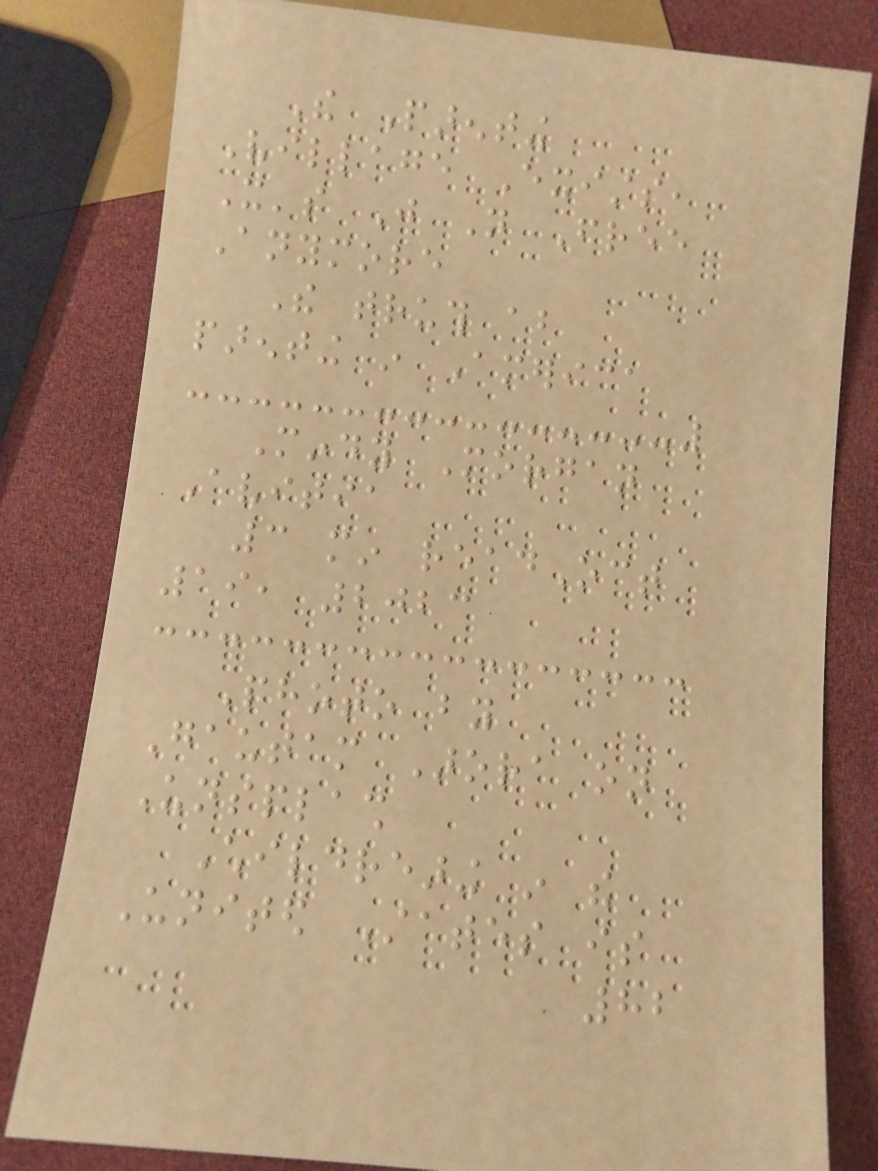The Parenting
Village Exists,
It's Just Not Free
Anymore
The truth about
parenting in America
Mindy Morgan
Avitia
3 min readOct
19, 2023
Photo by
Gautam Arora on
Unsplash
Childrearing in the
United States is
82
